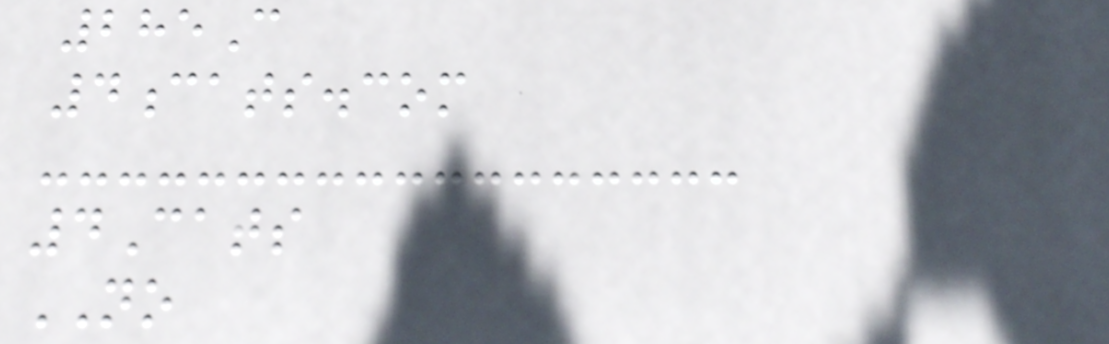285C
4cats.com
4Cats
NO
